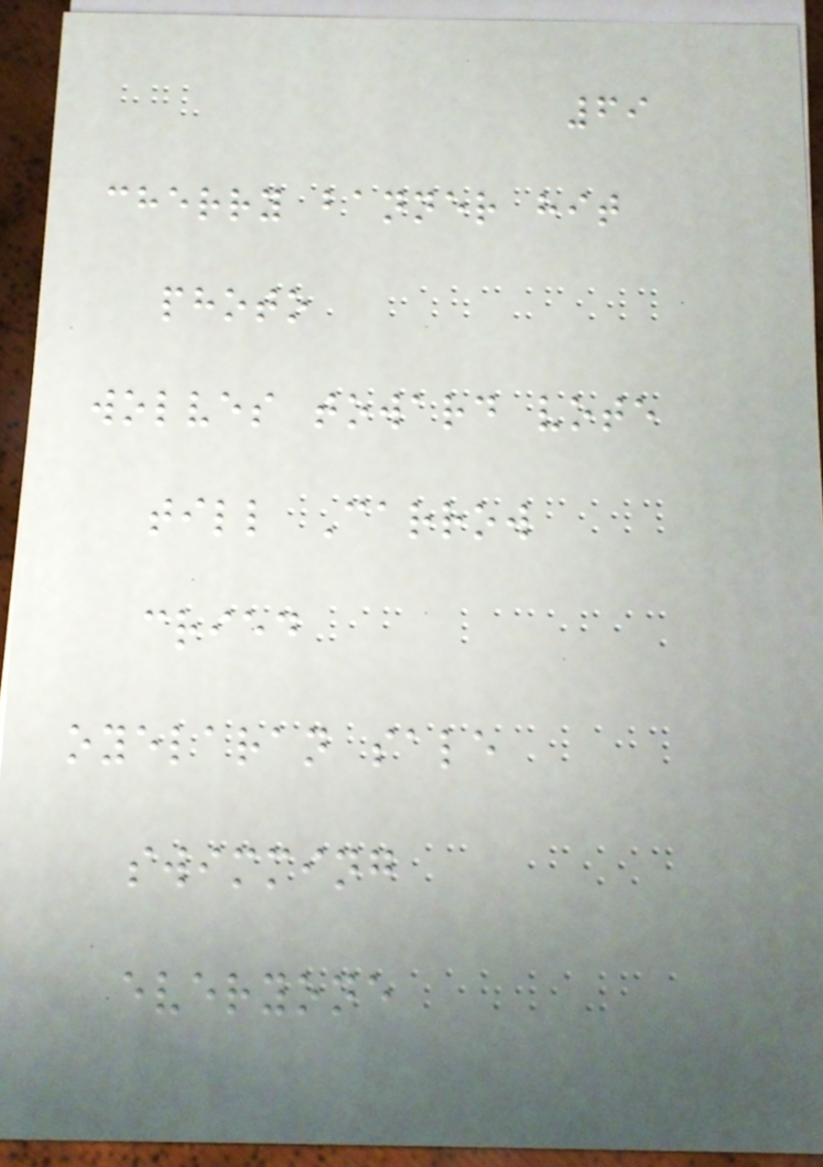69
cherry banner hit
photo
wolves toward vote
till Carrow
cried
oyelaran sale
swimming
everyone
